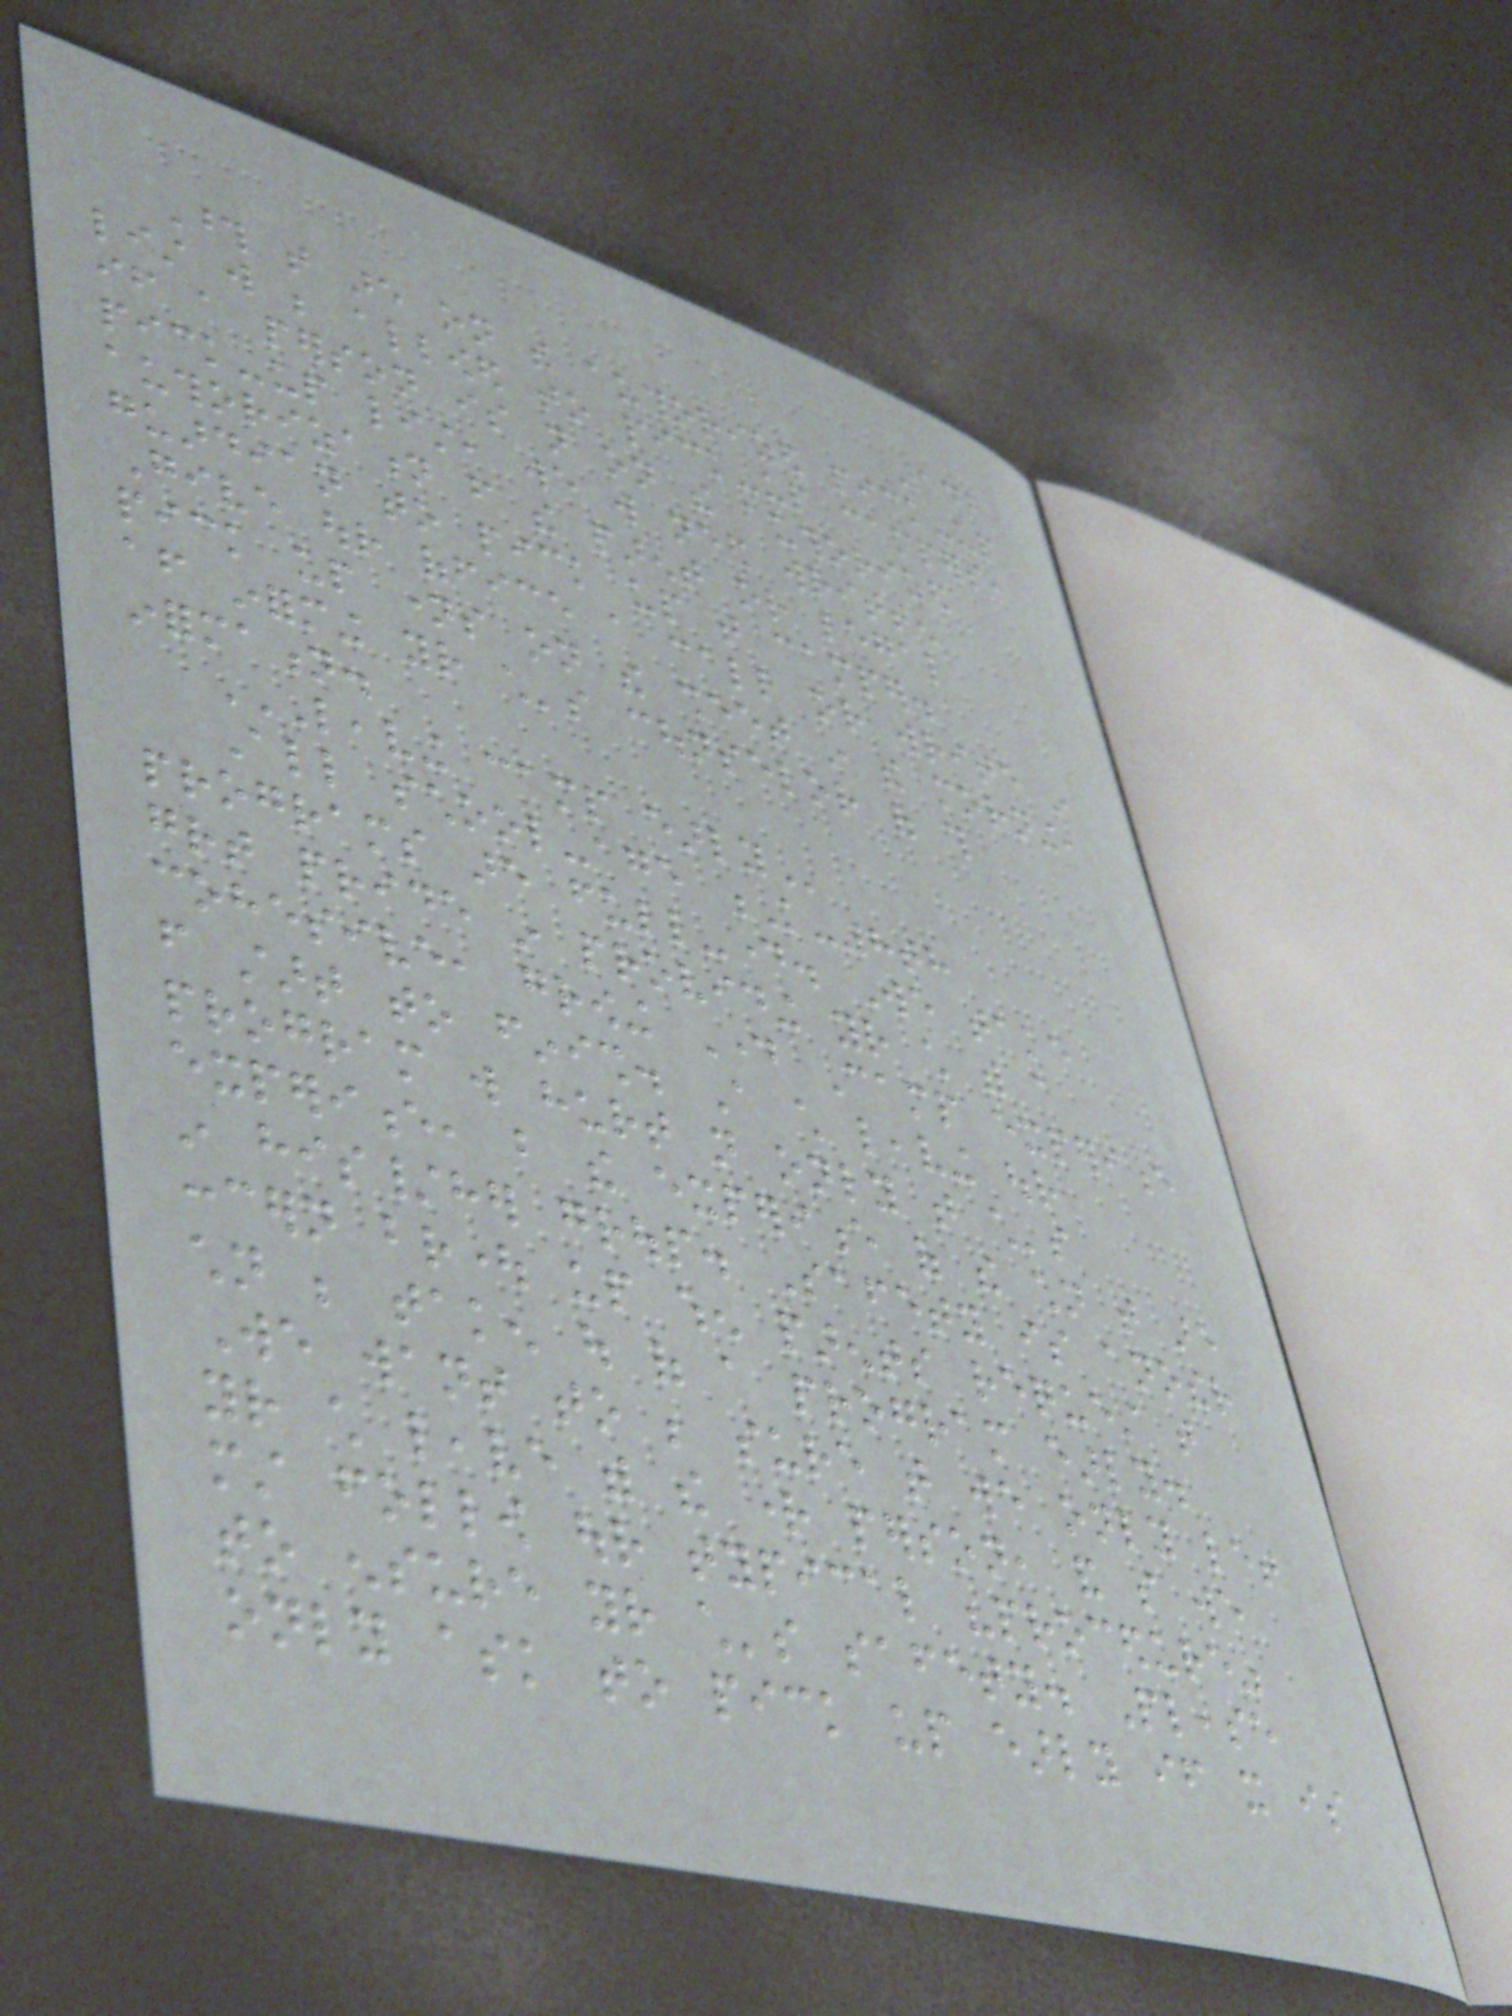142
Those that are on the authorized pick-up
list will be allowed to pick-up campers,
if a person is not on the authorized
pick-up list, we will need written
authorization from the parent or legal
guardian to pick up that camper.
Give our office a call or write in
pick up names on the sheet in the morning,
after informing your child's counselor of this
information.
LEAVING CAMP EARLY
All school-age K-8th
programs are full-day. We take
great pride in providing your child with a
cohesive, growing Day Camp experience
from start to finish. A child leaving our
program will hurt not only that child's
experience, but the experience of the children that are
in his/her group. Safety is another
concern brought up when parents request that
children be taken out of a program early.
We want to be sure that we only let
your child leave with the right person, and so we
must follow our typical "procedure"
to ensure your child's safety. Please
only ask to pick up early if it is
